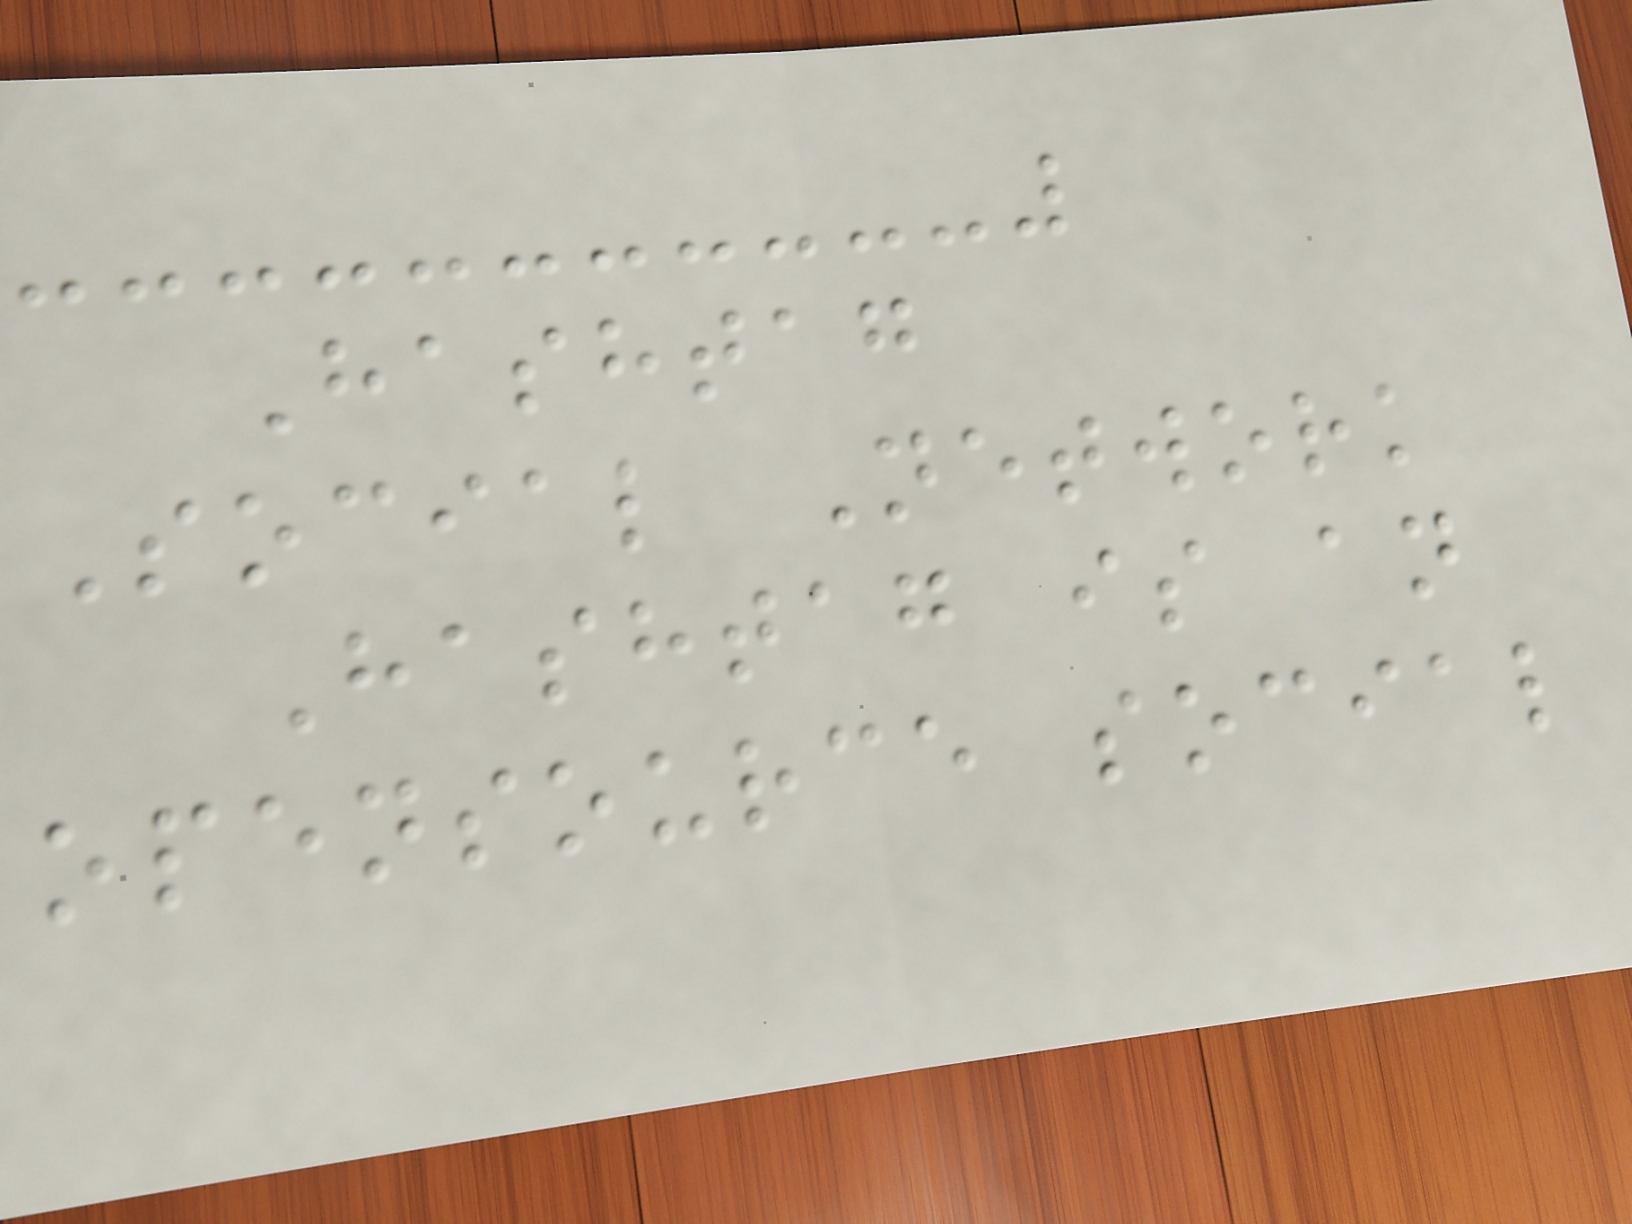Hashtag
Social Network
Hashtag is an
opensource social
